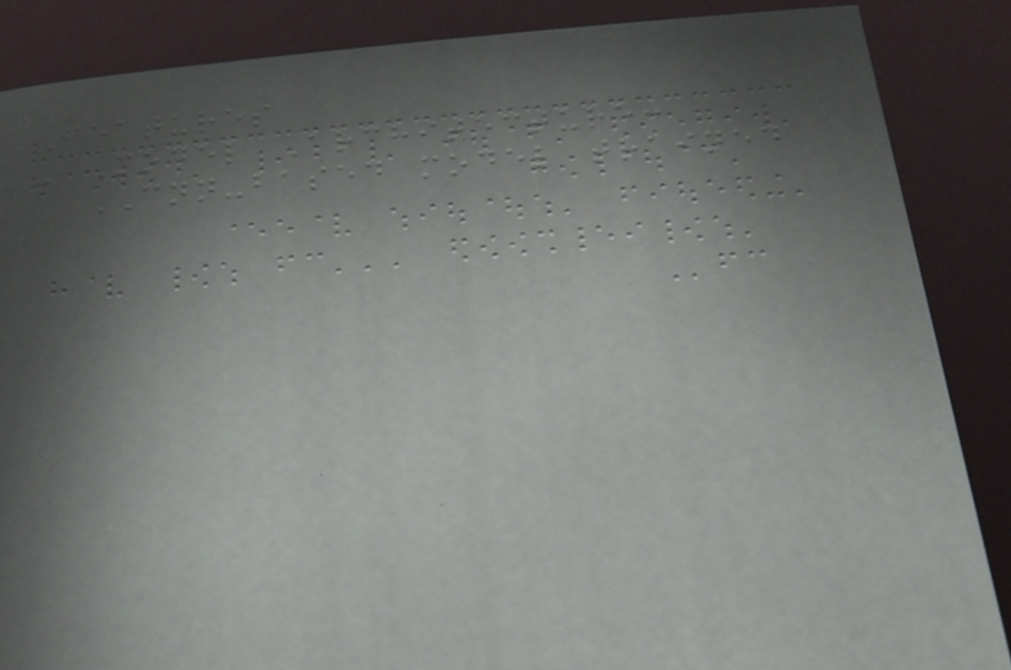Features
- Model Architecture:
CNN-based model trained
